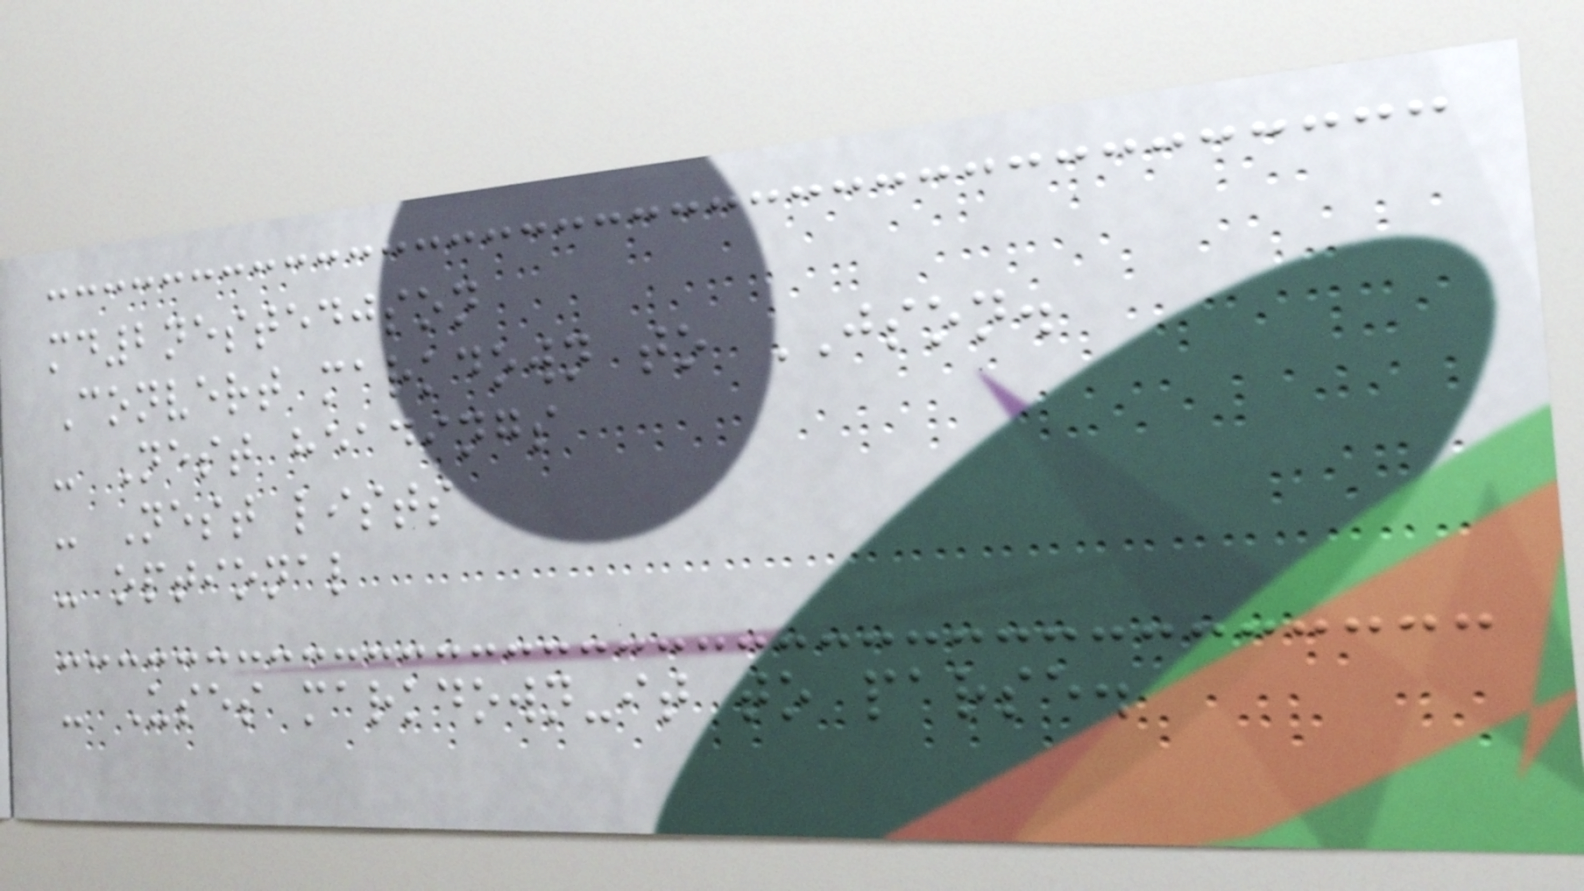md2nestedjson
Convert markdown to JSON.
- Nest headings
- Nest lists
- optional
- Uses markdown-it to parse.
